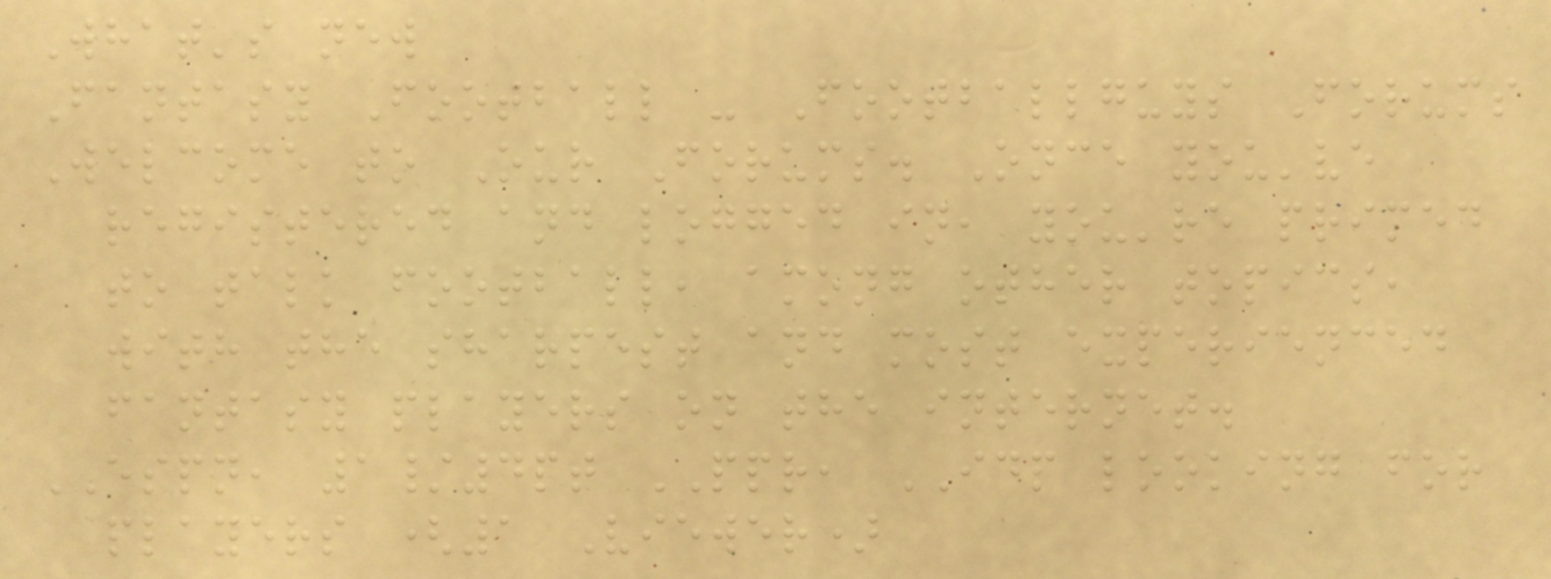What's new
Fantasy Football - Footballguys Forums
Welcome to Our Forums. Once you've
registered and logged in, you're primed
to talk football, among other topics,
with the sharpest and most experienced
fantasy players on the internet.
ESPN, 1/4pt PPR, IDP looking for
players (1 Viewer)
